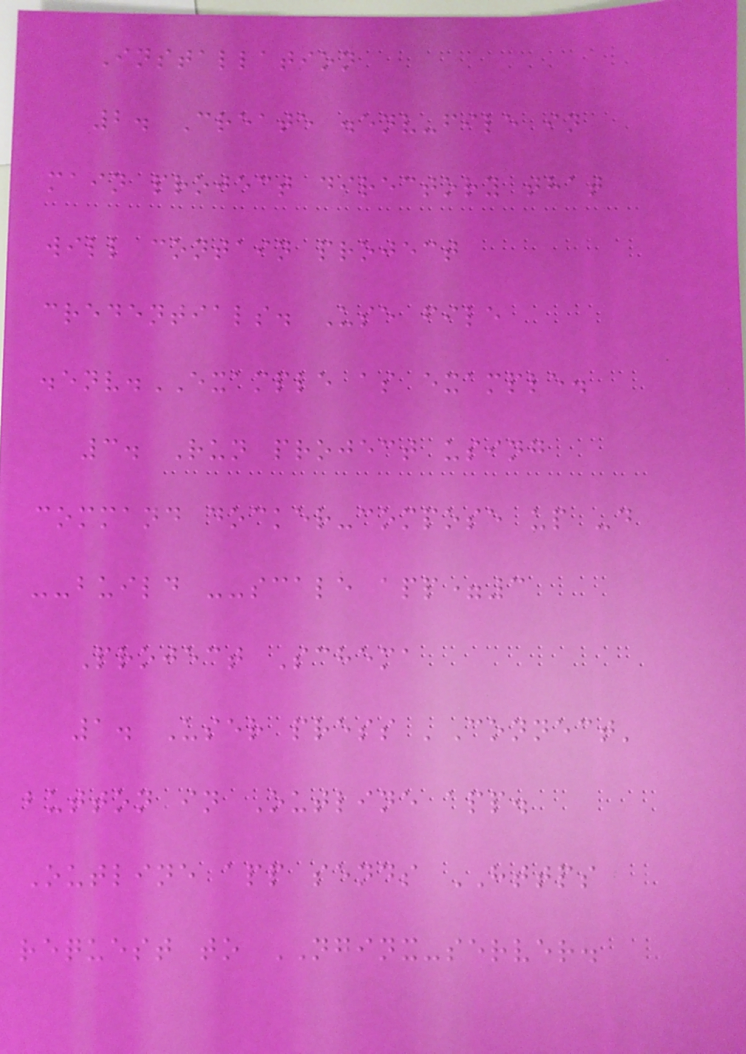Installation
2. Create .env-file in
main project directory that
will contain project
credentials. Use file
.env.EXAMPLE as example.
3. Run project using
command docker-compose up -d
--build --scale app=3
Project Schema
1. User press 'Connect'
button in Outline app.
Outline app sends HTTPS
request to NGINX-server.
